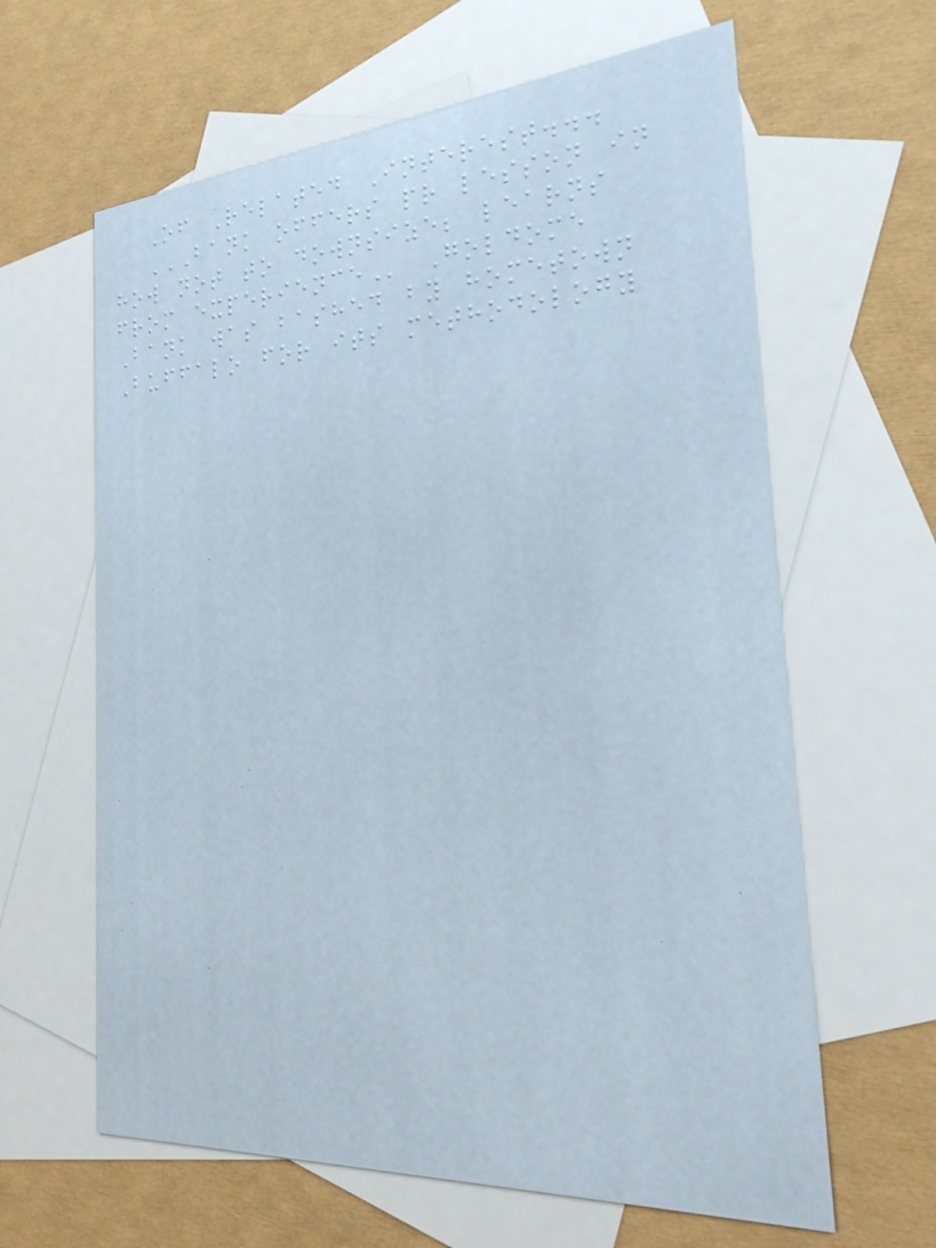Of Related Interest...
BANK OFFERS PR LESSON IN
HOW NOT TO DOWNSIZE; LEARNS
FROM EXPERIENCE Goldome
Bank was bashed by hometown
Buffalo for its methodology
